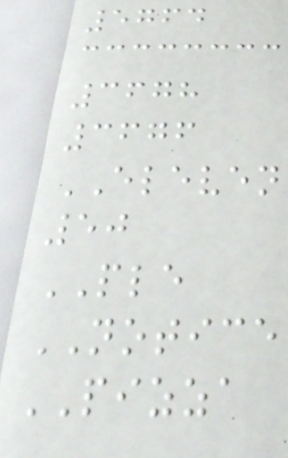5764
3678
3676
ELEVEN
50
PLE
NOTICE
PIZZA
